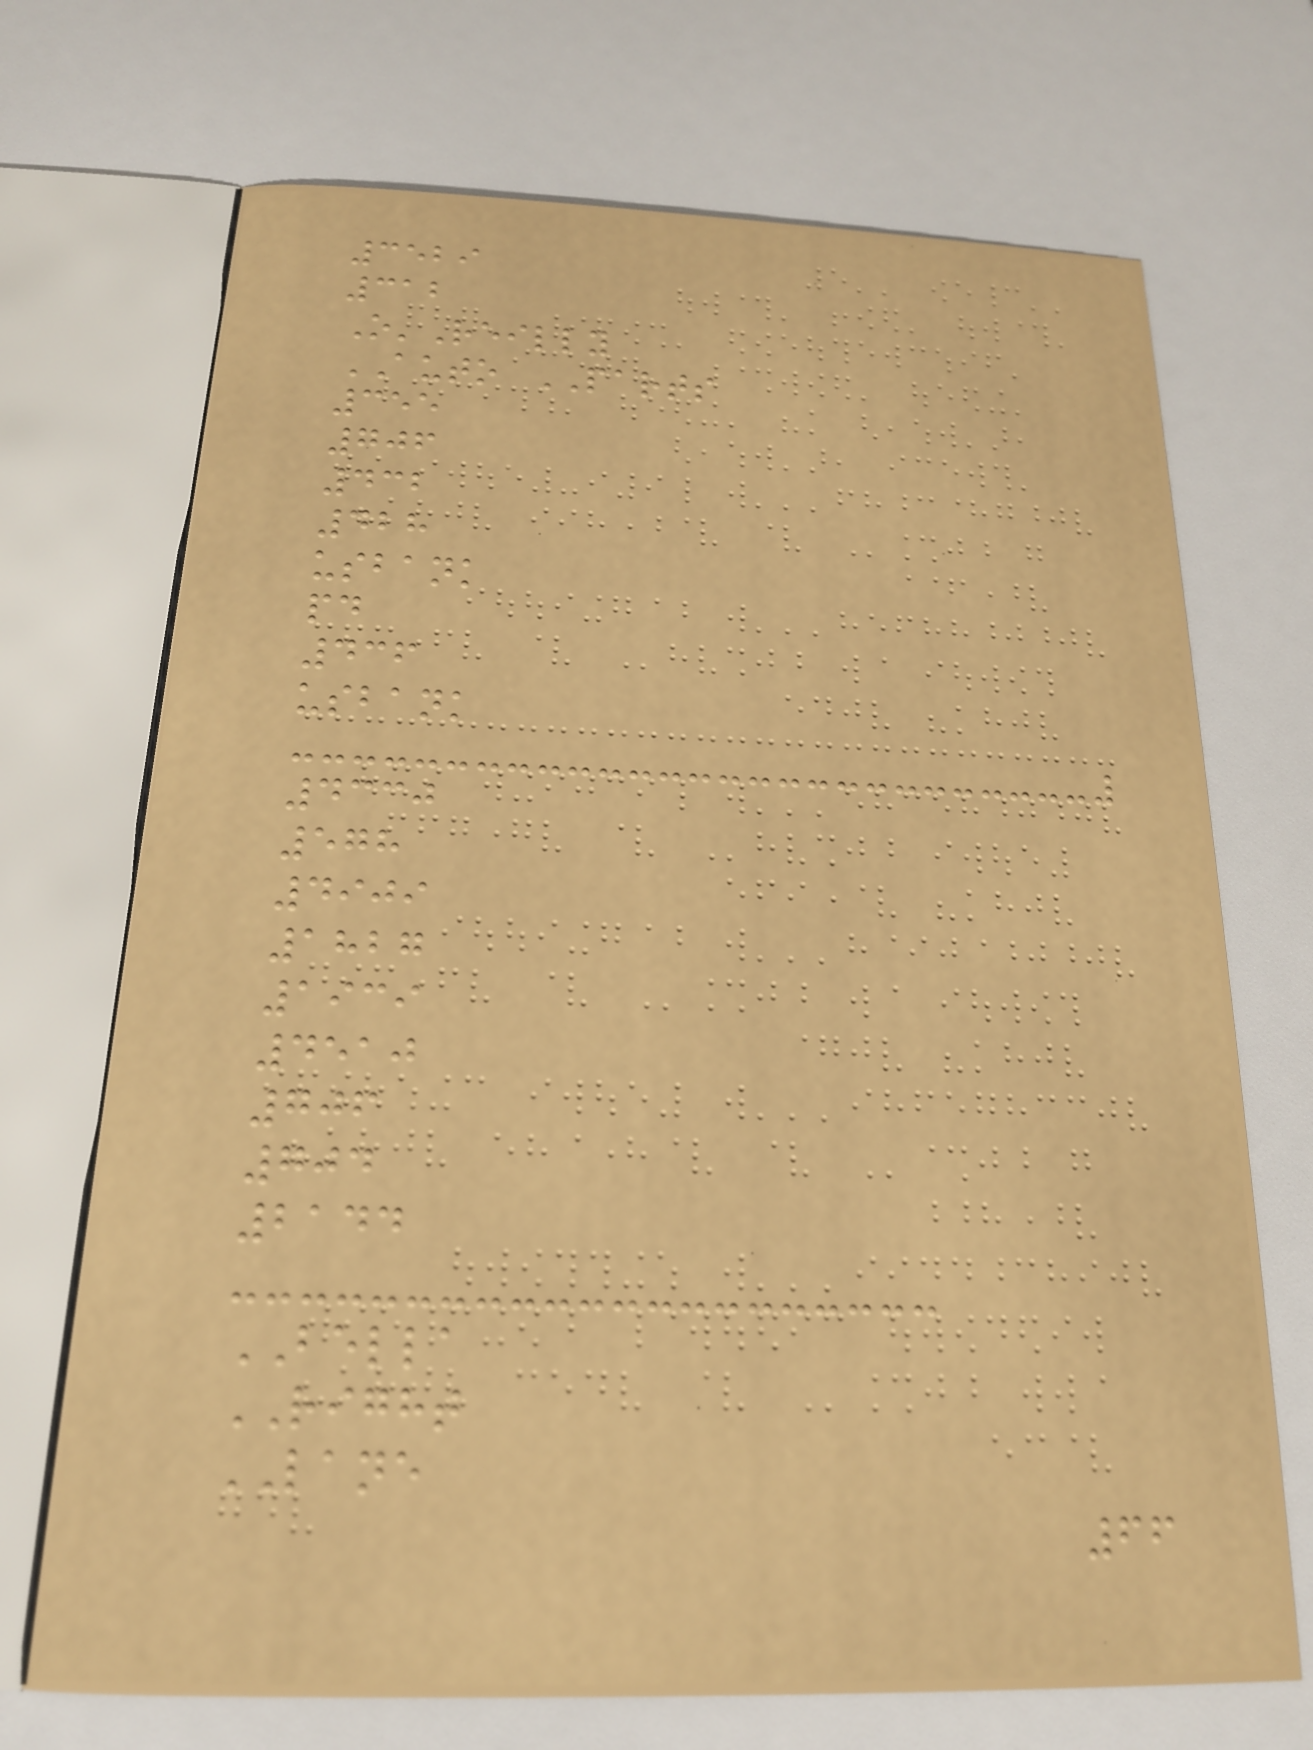3529
312
O'Reilly
AUTO PARTS
355
706
432
428
usbank
pd
436
usbank
4330
578
4909
1827
1939
4510
706
704
2144
BELLA
RIGHT
LANE
66
